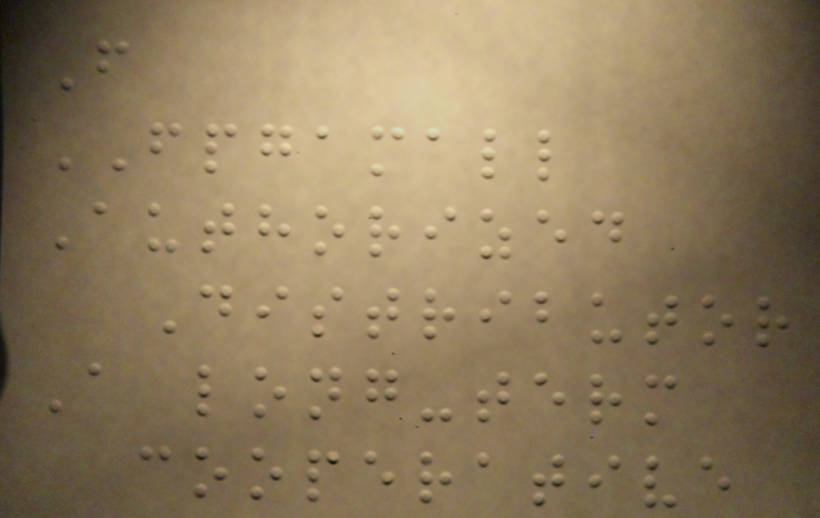F
FPGAMALL
Authorized
Distributor
A long-term
cooperative
